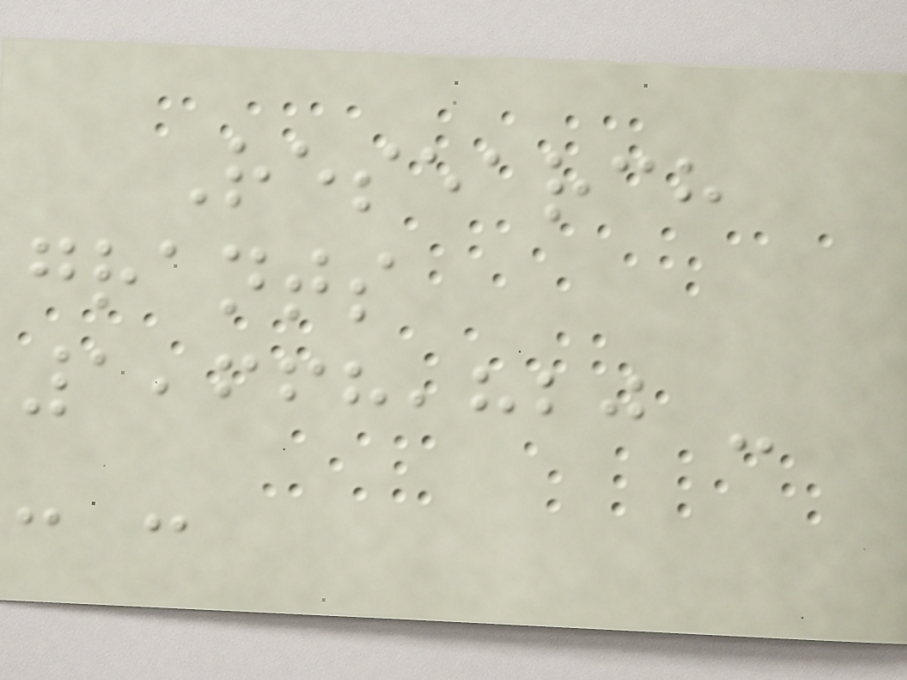Research
grants
1,668,820 -
- -
